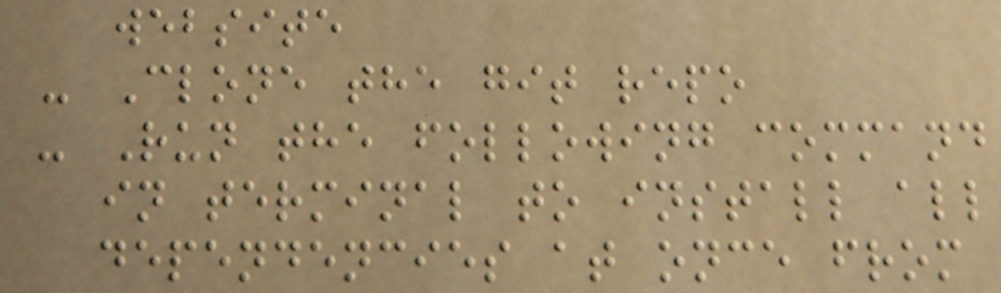website
- Clone the git repo
- Run the following command
in terminal to install all
dependencies at once from
